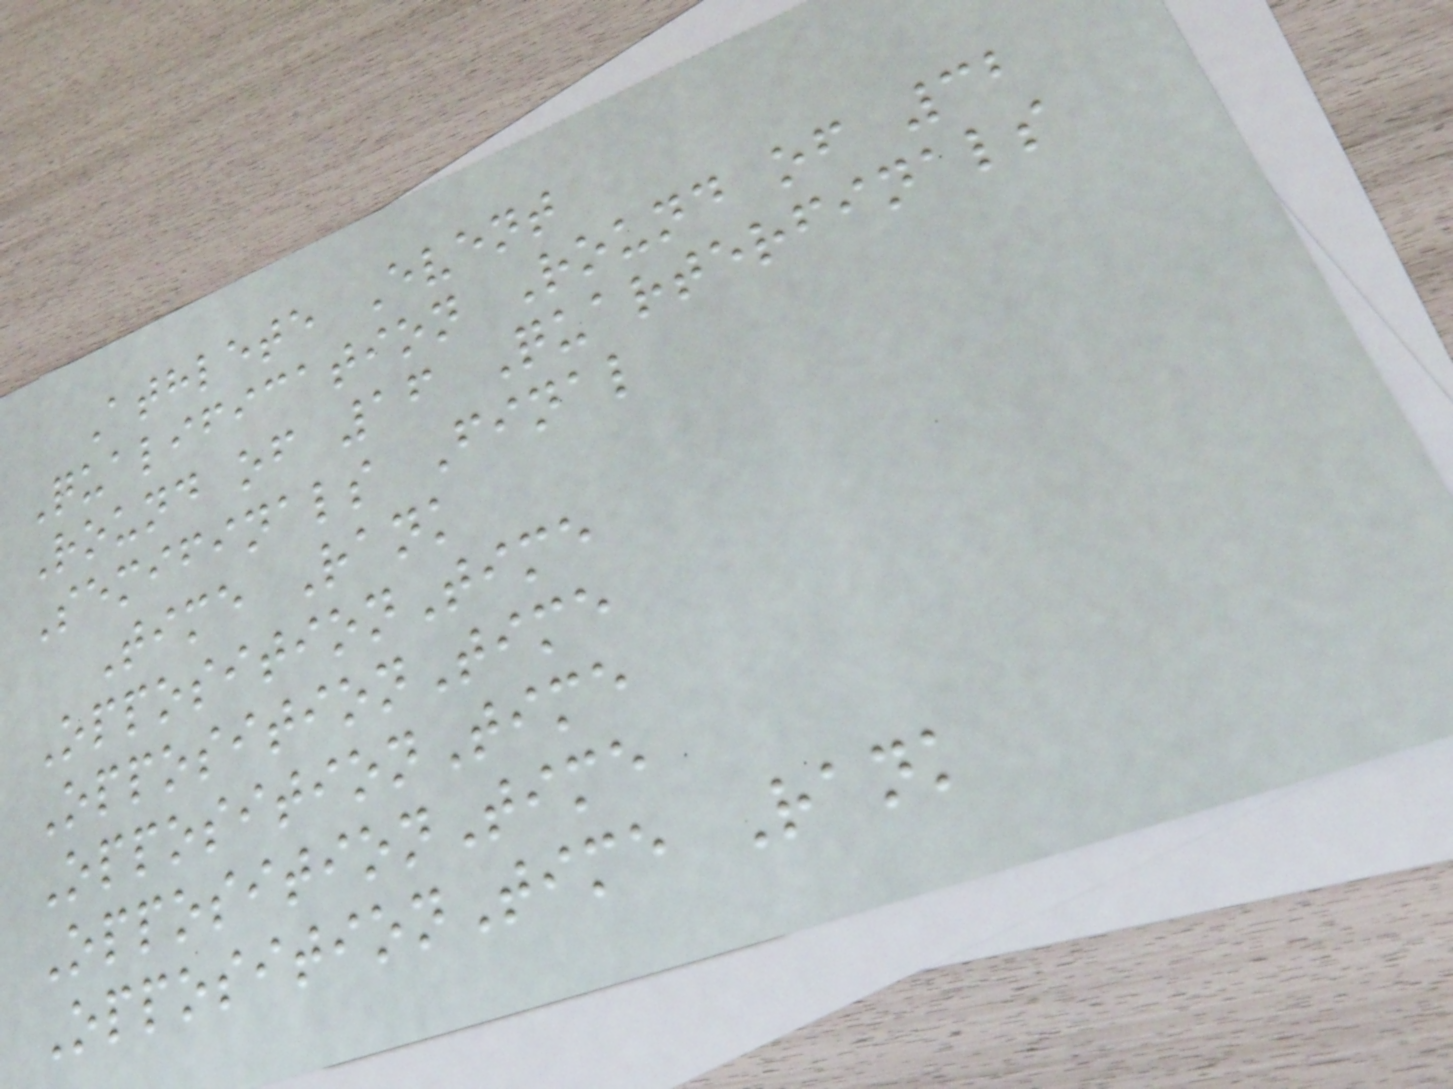Athlete Event
Qualification Round of 32
Round of 16 Quarterfinals
Semifinals Final
Time Rank
OppositionTime
OppositionTime
OppositionTime
OppositionTime
OppositionTime Rank
